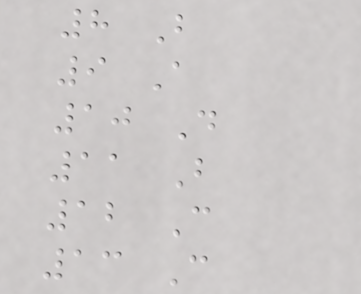8 B
9 A
10 D
11 B
12 C
13 C
